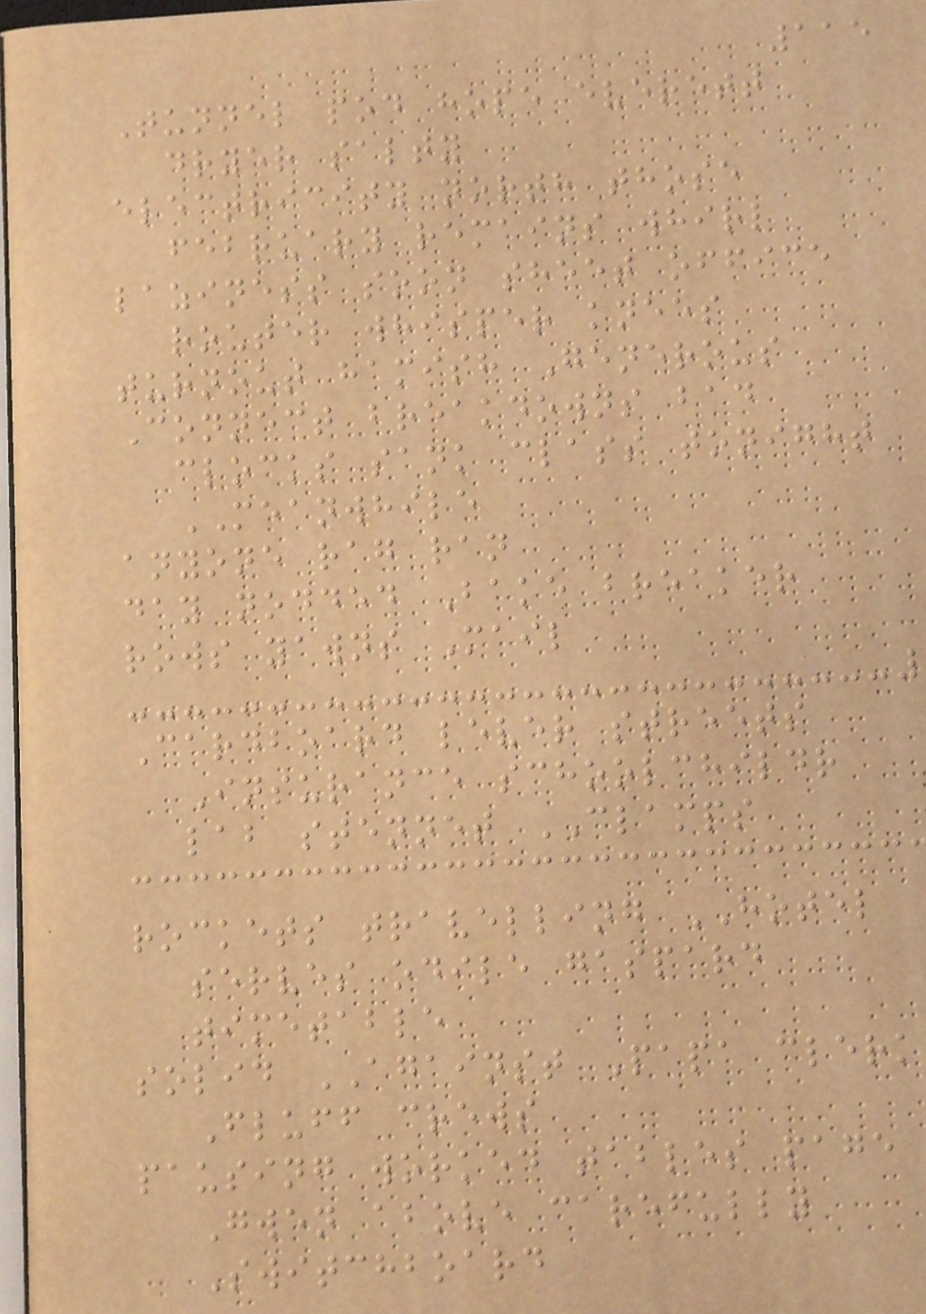115
Tunnel pod hope everett
dryer salty
electricity north those
february remains whirl
laziness soon sheet office
router whisper knees
turnout hamish Generous
Connect breakdowns bad
clocks sank class tonight
MEANWHILE
anyone rag ran
day nodded Bake breaker
rows yawns Mail
Cardboard lever streets
Insurance schoolchildr
lab stennet CLAMPS
rockets travelling HOTEL
serves odile gaspard
timetable
solid AGAINST Papa clerk
Fluff crews
pausing worked tables page
Gwen above carefully
Switchboard
